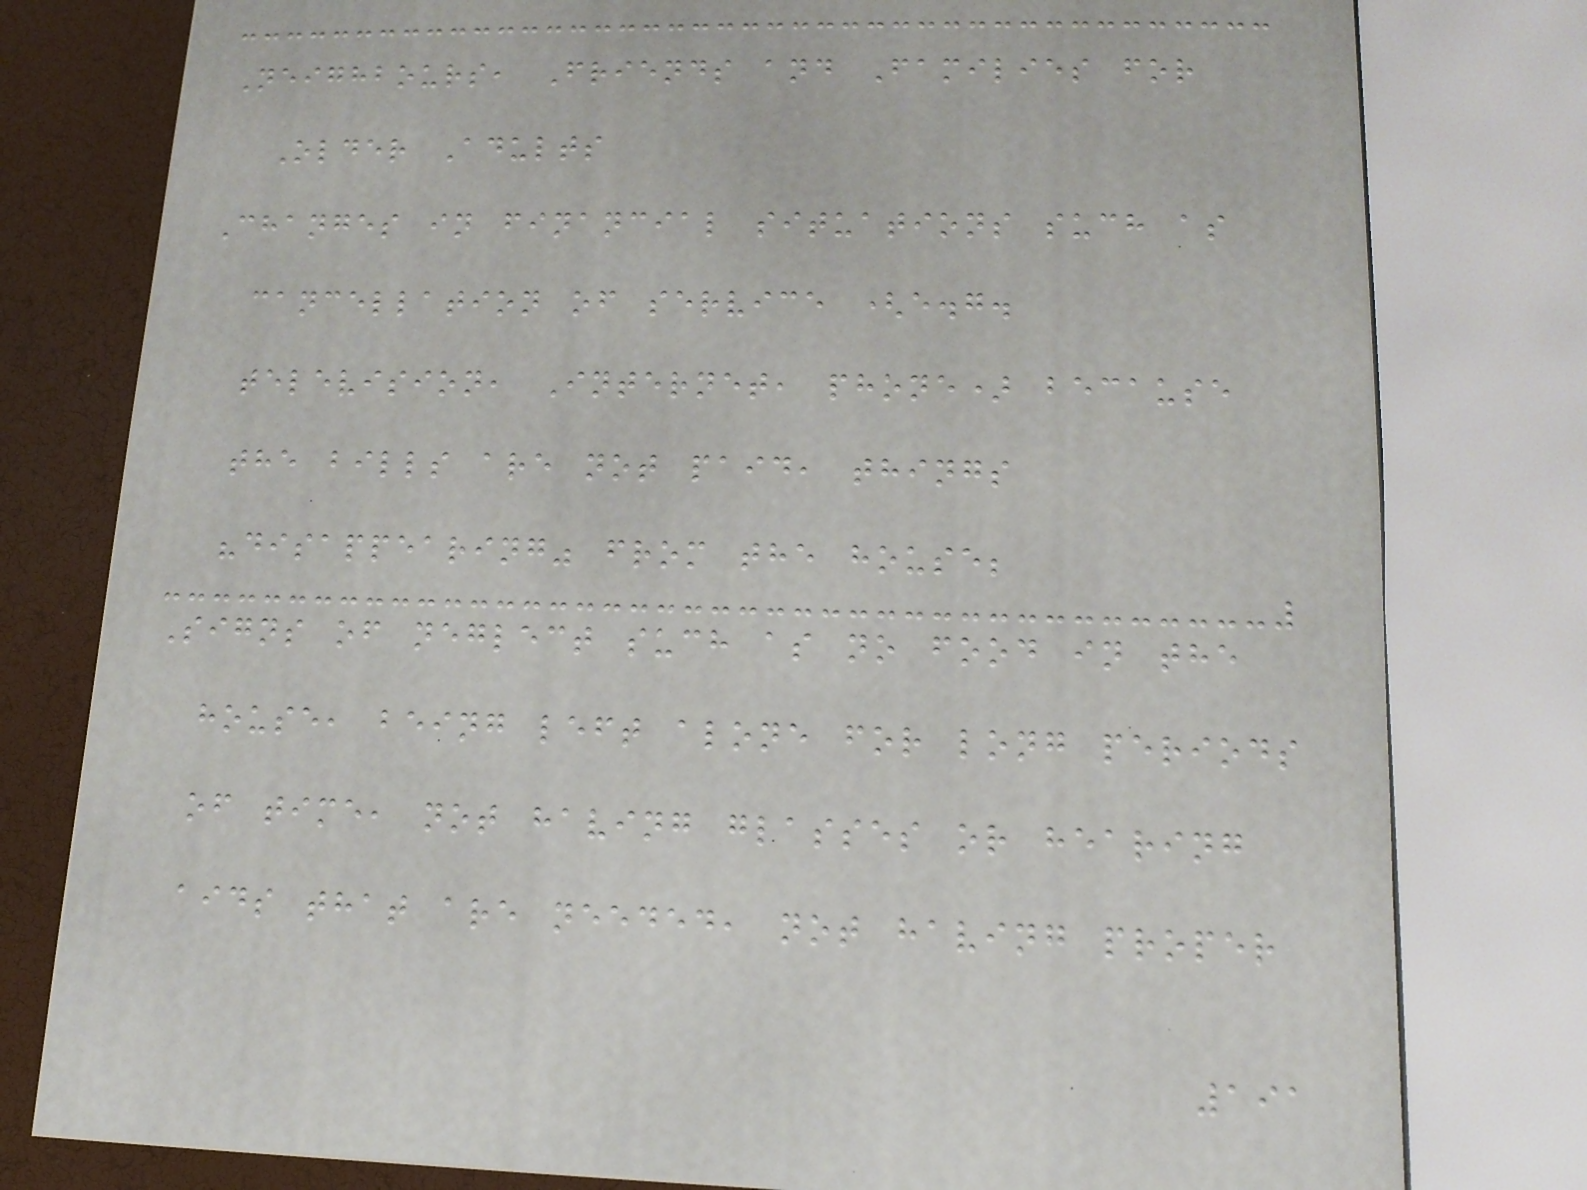Neighbours, Friends and Families for
Older Adults
Changes in financial situations such as
cancellation of service (e.g.
television, Internet, phone) because
the bills are not paid, things
"disappearing" from the house;
Signs of neglect such as no food in the
house, being left alone for long periods
of time, not having glasses or hearing
aids that are needed, not having proper
191
